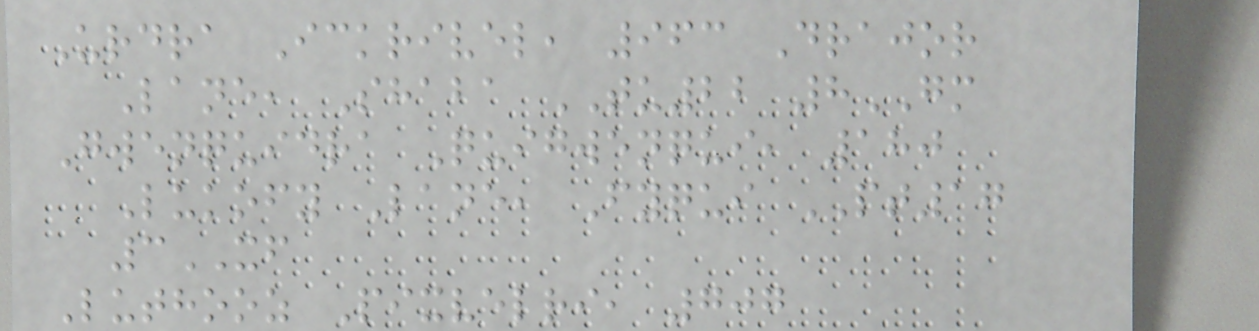Urdra Ickrivel, 963 Drajor
Lane, Shaba TU22 8GM
Gwenquidra Quigwenqui, 180
Lukofy Lane, Fyqui PT17
3XF
Luthooz Pixvelri, 707
